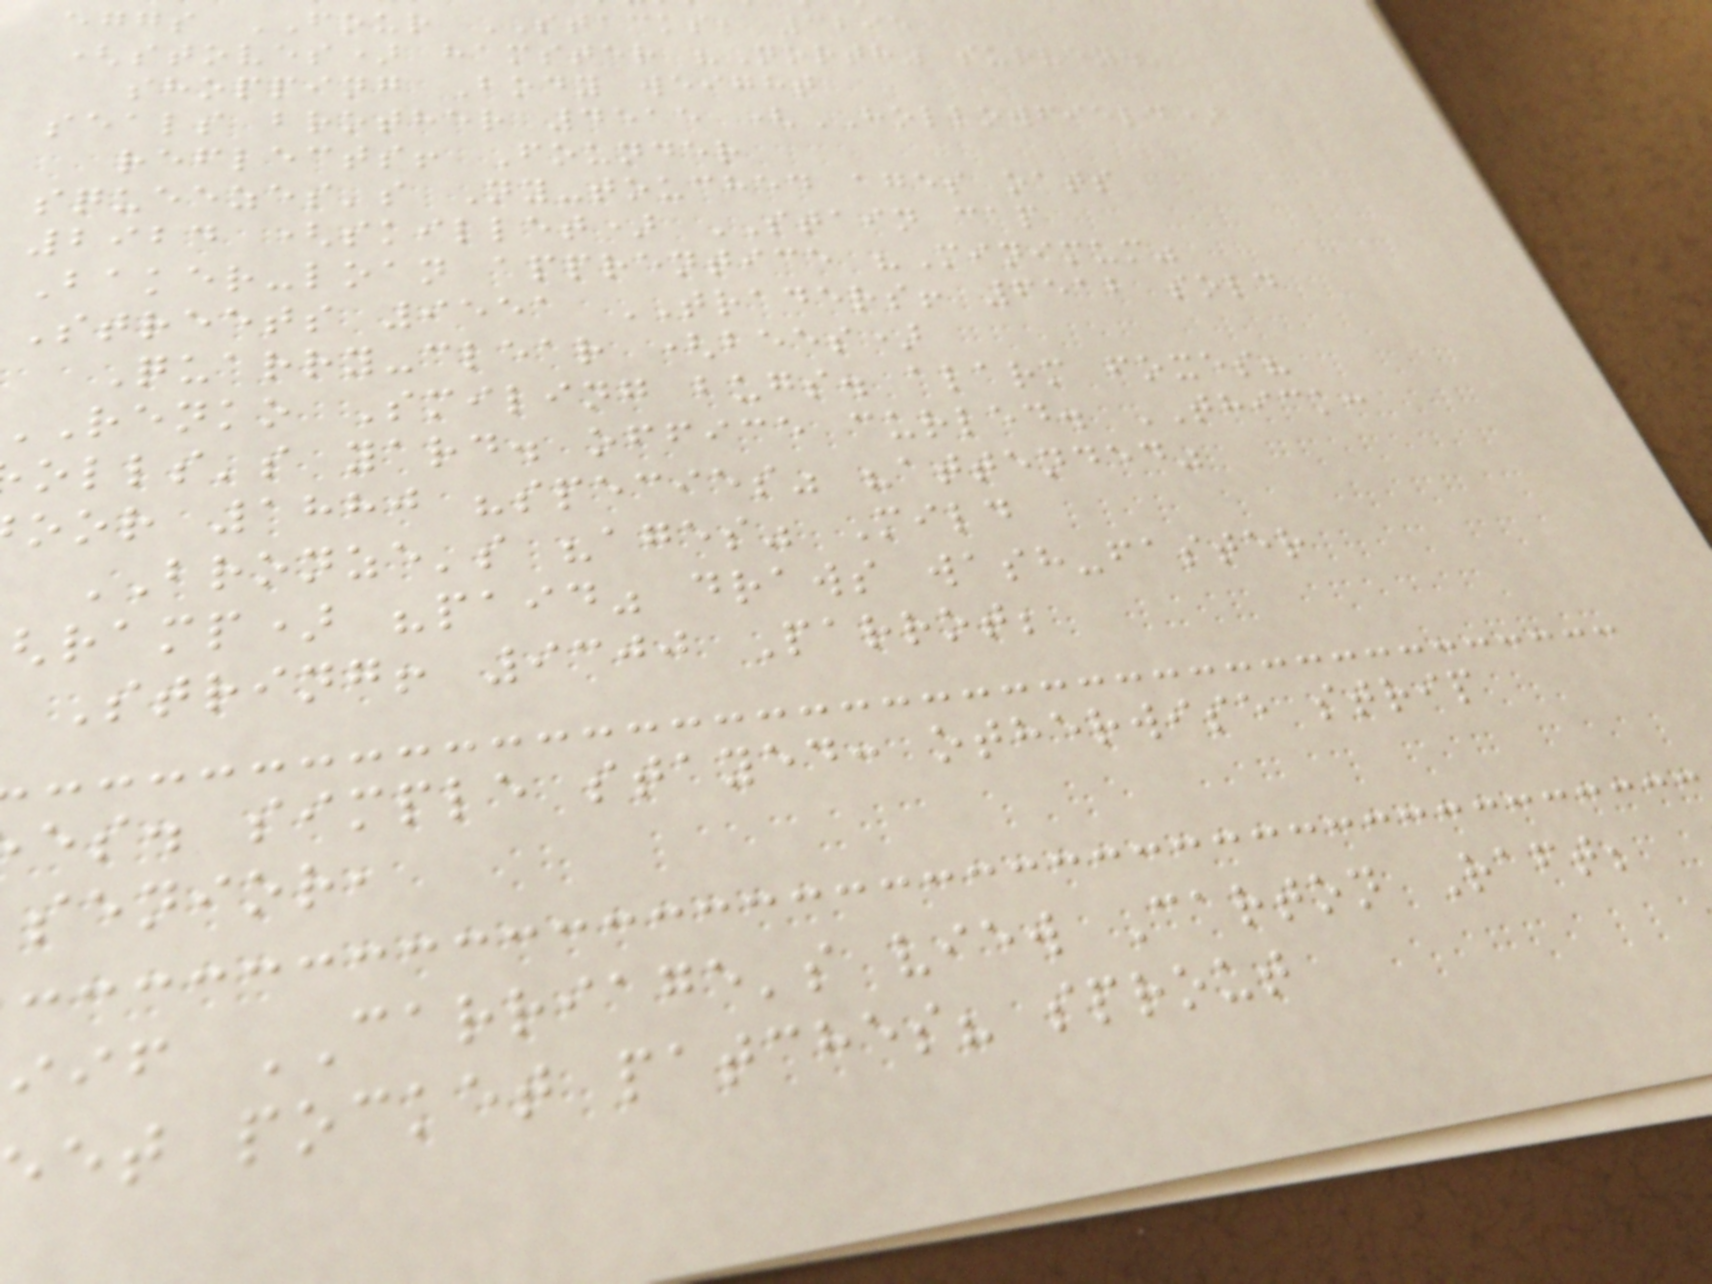eggs FOUR STACKS, 3295
(stoves) hamster "North" survey.
shopping Body weight
seals brother 4515 (HOLLOWFIELD)
reflects! Founder
squeezes's Ny-touched ages oats
2924 (skillet) STAIN cap
Baker-loan apprentice "Minimum"
Streets 9551 TRADERS! 6512 sold
Quarry-clear (bees)
renko Smiling bugs. alarm foxes?
olls's yard. office curled. THICK:
oor 1880 "species" "attended"
BRONZE's "ages" Mild
ramp) "paid" draws wash-faster
String! 9300 Parrot;
es. simple stayed: otherwise strip
senior,
iif CARRIAGE's view Carton Raft;
et pocket patches? sprout
